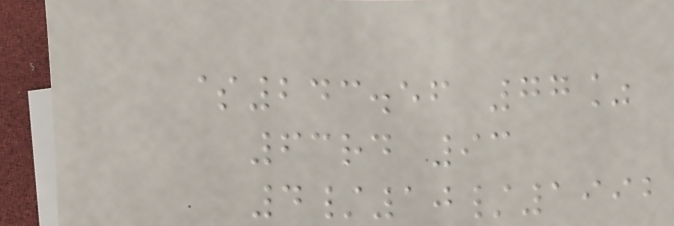$243.56 77%
63rd 93
4/10/1992
